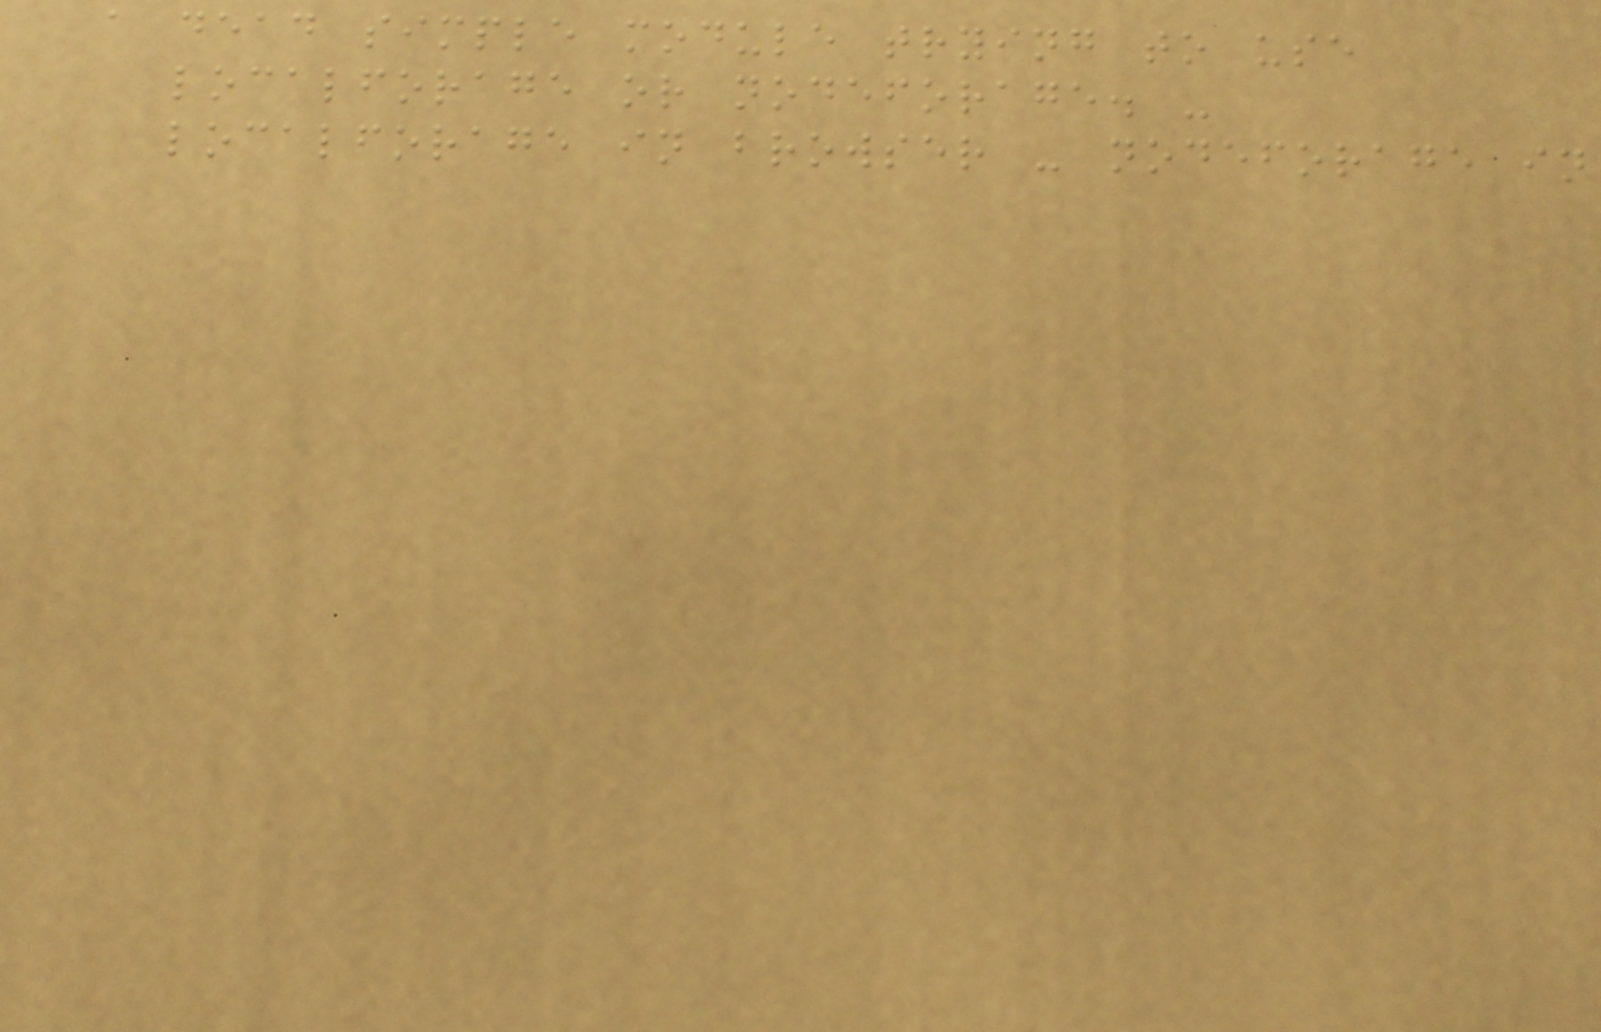a dead simple module trying to use
localforage or nodeforage. -
localforage in browser - nodeforage in
